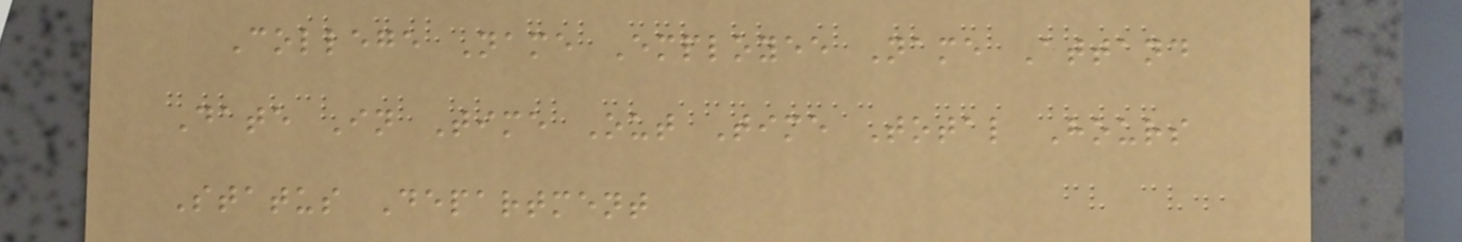College Name Employee Name Attand
Date In Time Out Time Total Hours
Status Department
